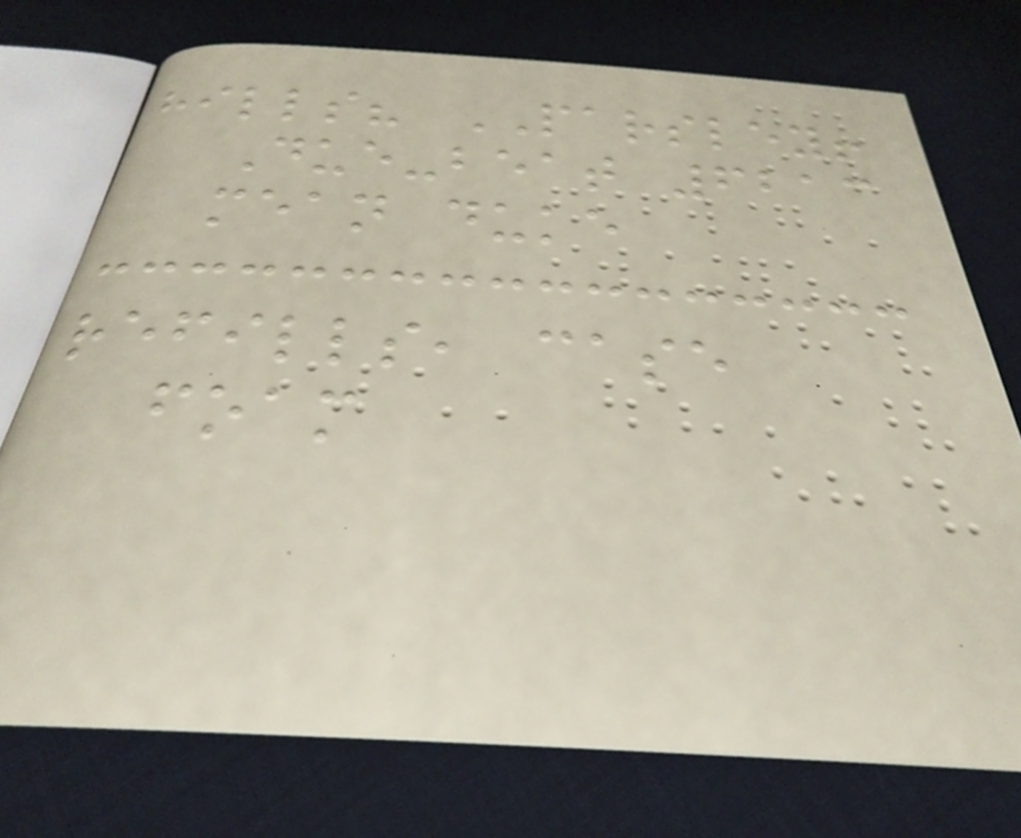hills? PARSLEY!
Due-beat 6213
mean duke
refills, case
foam
